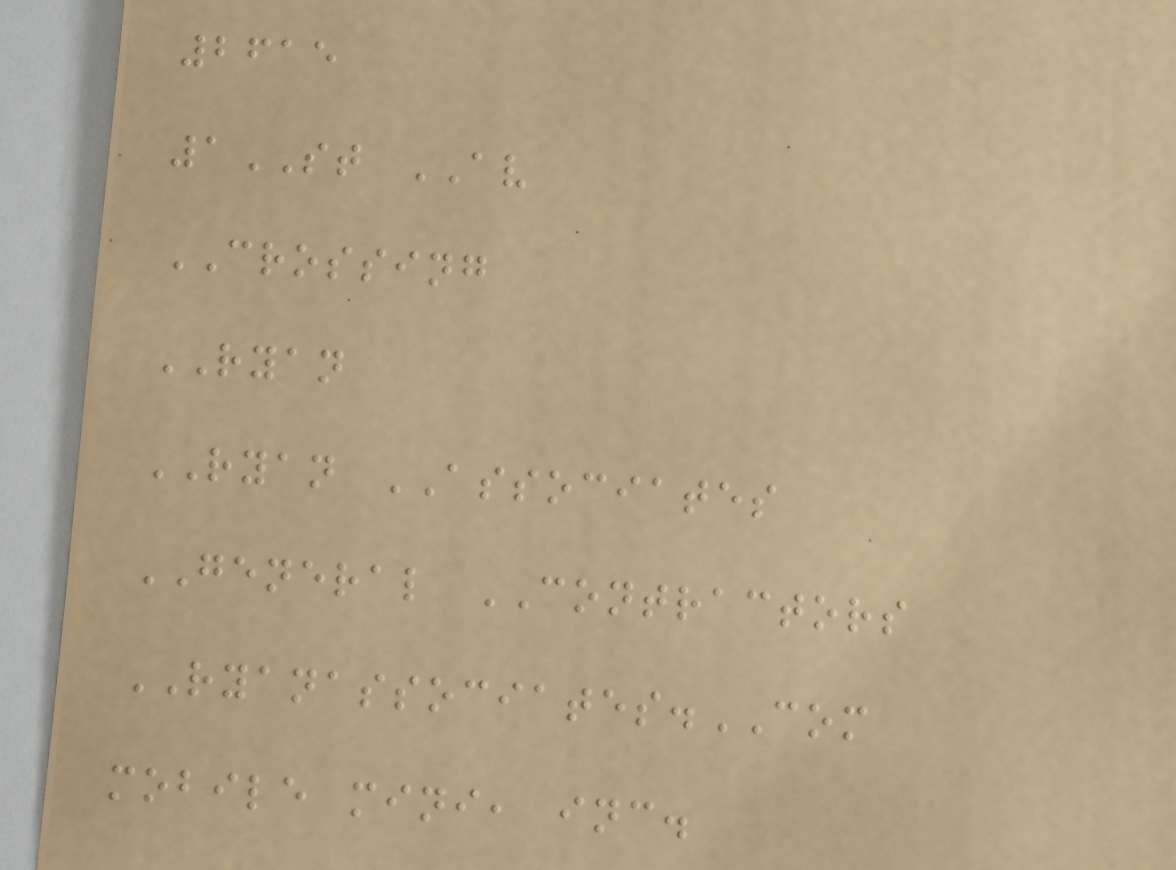2615
1ST AV
CROSSING
RYAN
RYAN ASSOCIATES
GENERAL CONTRACTORS
RYANASSOCIATES.COM
mobile mini, inc.
